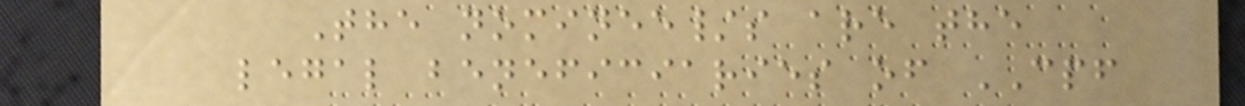The nominee/s are the
legal beneficiaries of CPF
